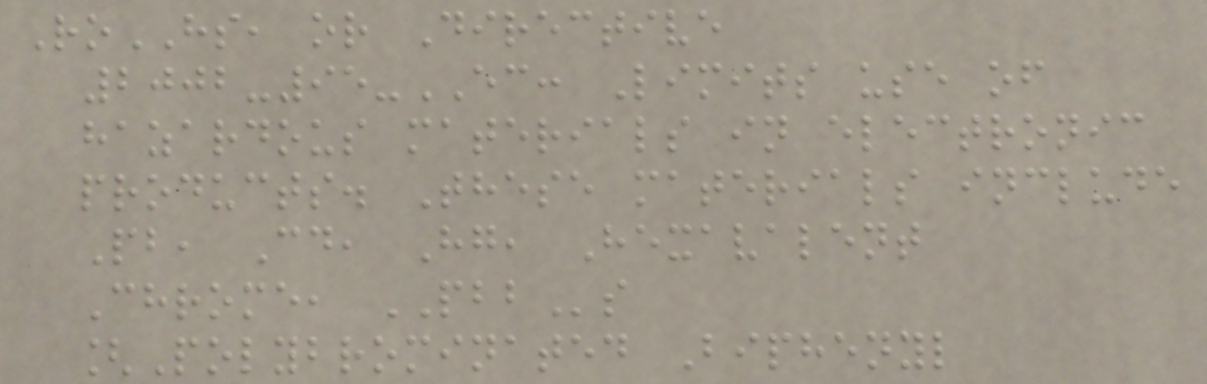RoHS, or Directive
2002-95-EC: Limits use of
hazardous materials in electronic
products. These materials include
Pb, Cd, Hg, Hexavalent
Chrome, PBBs
[Polybrominated Biphenyl
